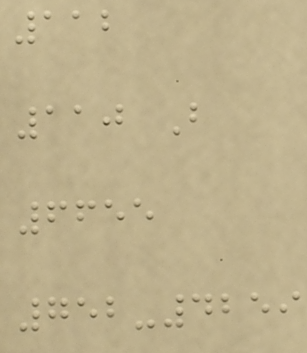112
110 B
6655
752-4259
